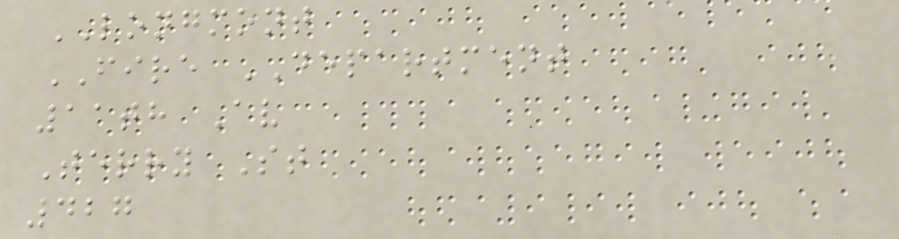LONGMONT
FIRE DEPARTMENT
11th Av
Terry St
427
